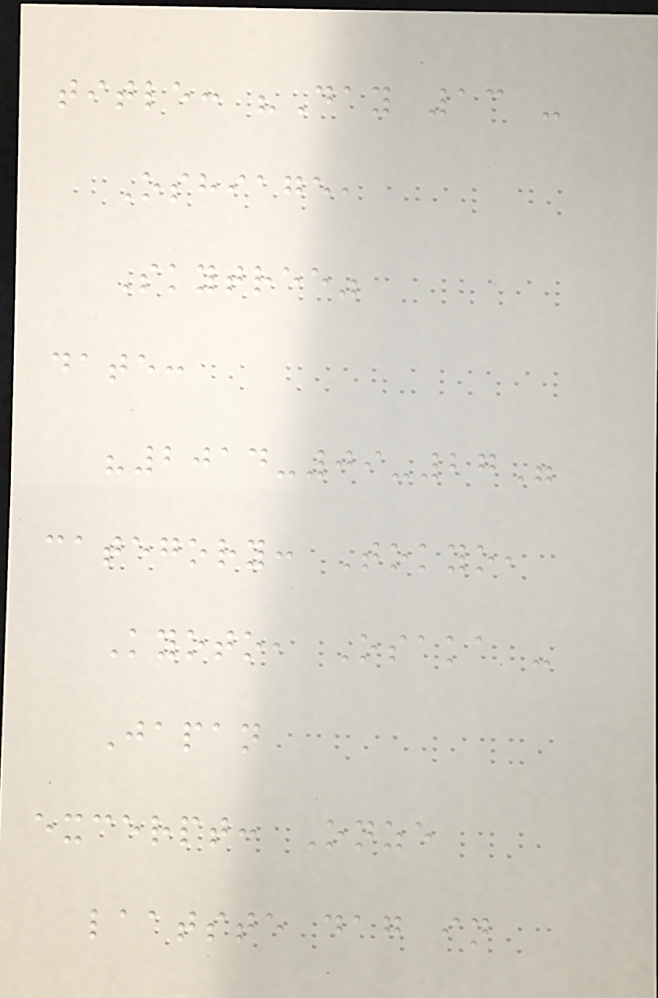title: "Day 13 -
Oshiage,
Skytree"
date:
"2014-09-27"
category: Tokyo,
Kyoto, Osaka -
Japan
excerpt: Onze
laatste dag in
